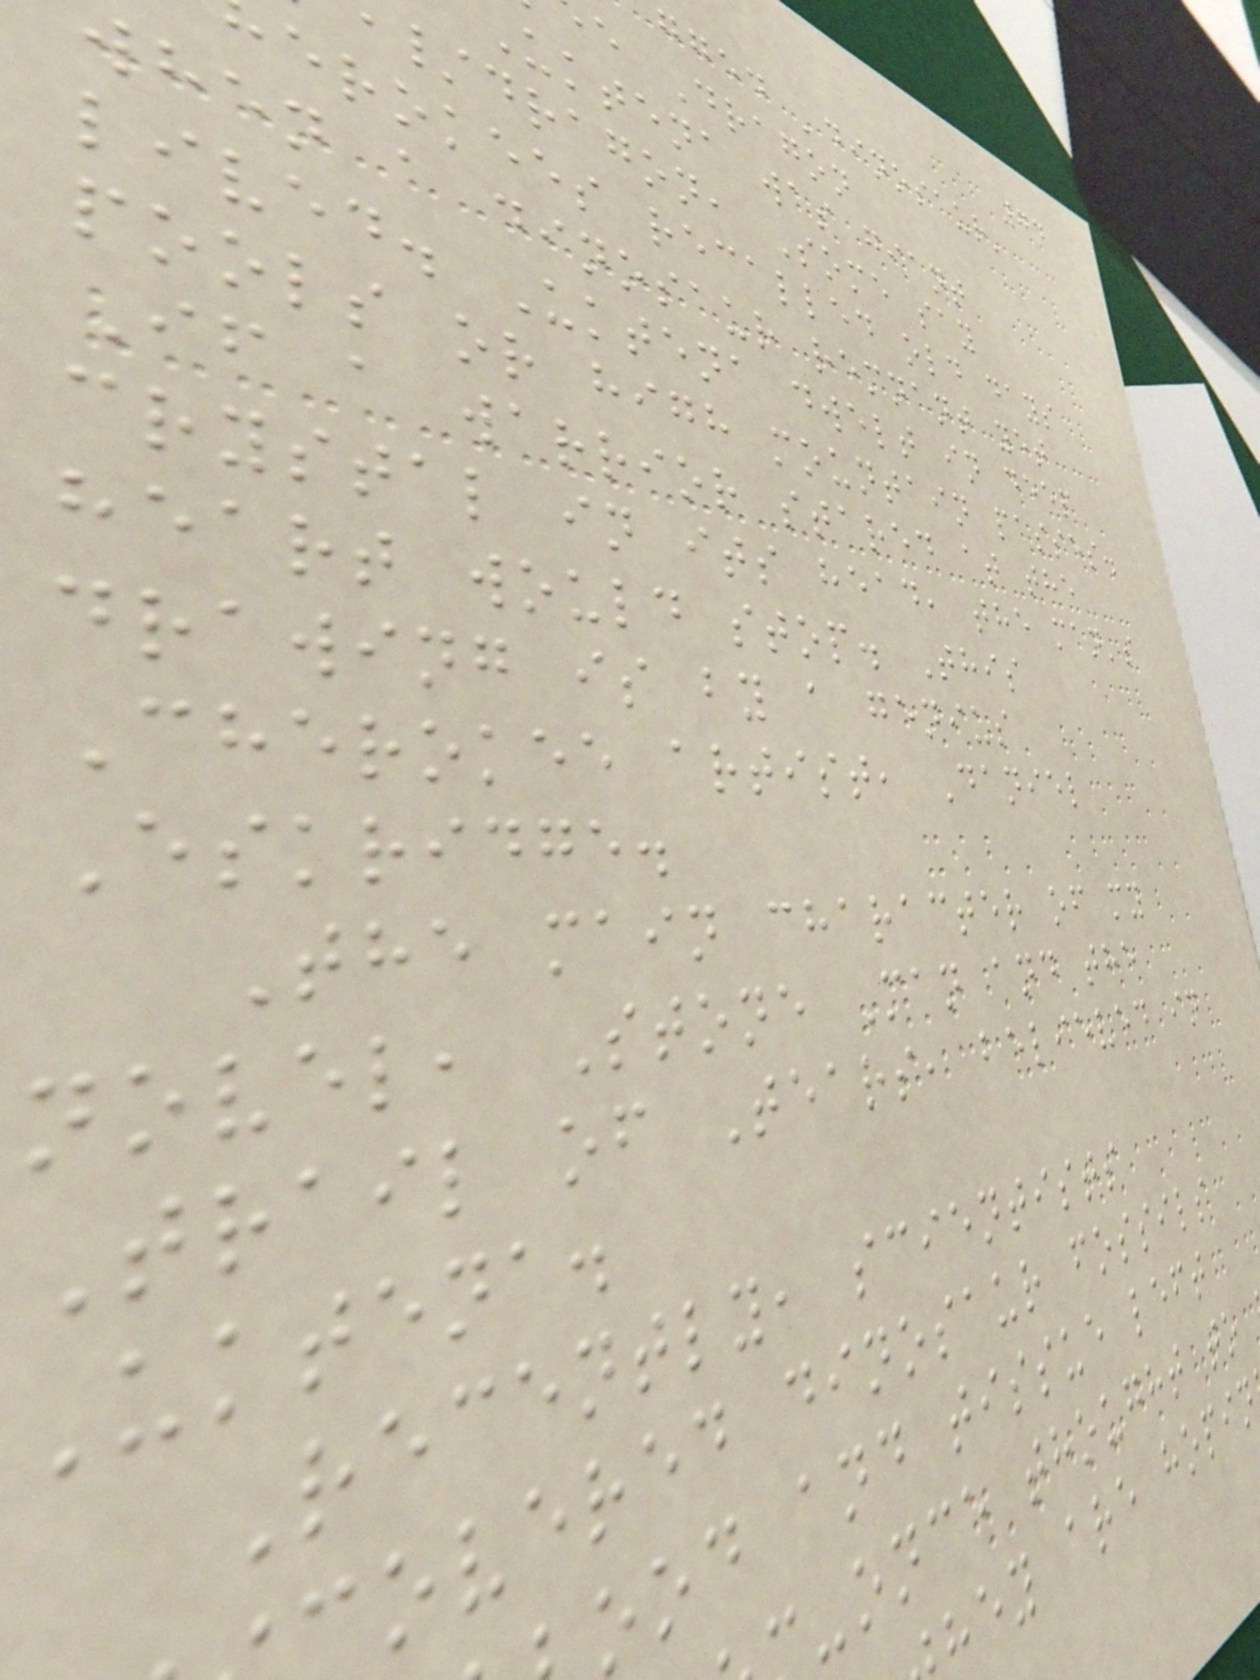74
gged 'dinosaur'
e Dragon
Uktena was giant
/dragon, Some say
erokees recalled old days
when a dinosaur remnant yet
lived. Uktena dwelt in deep
pools or high mountain passes.
If a warrior stared at the
crystal in its head, the man's
heart would stop. This
drawing is by a genius
Cherokee artist, Daniel
Eskridge.
The main character of my
novel, Stone Man and the
Trail of Tears, believed in
Uktena.
Recently, scientists
overed dinosaur fossils
ood and tissue left
-once thought to
ey are hopin
